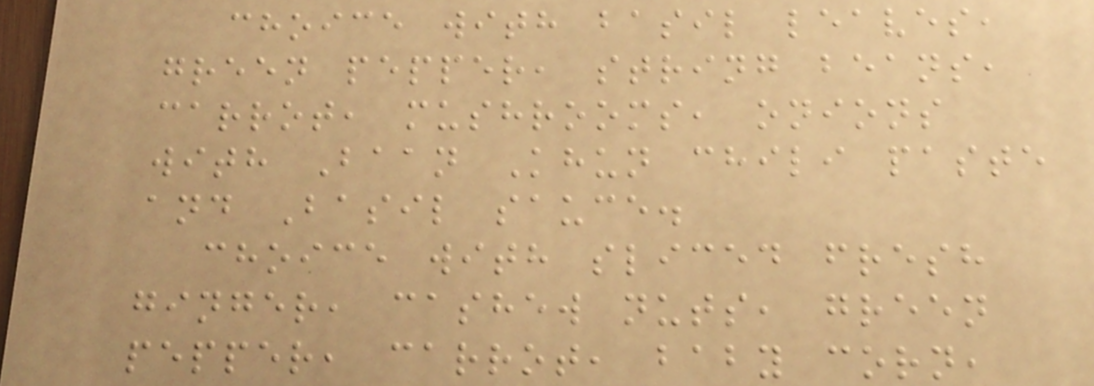choice with basil leaves,
green pepper, string beans,
carrot, mushrooms, onions
with Baan Khun chili paste
and Basil sauce.
choice with sliced fresh
ginger, cashew nuts, green
pepper, carrot, baby corn,
